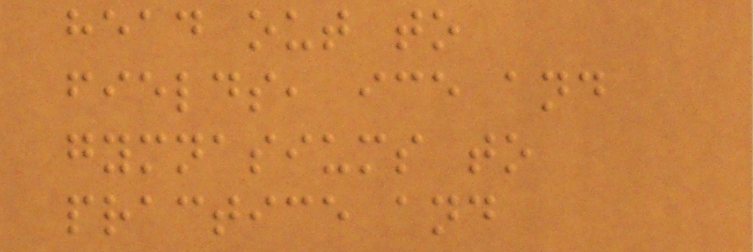head out to
fields, ice and
gymnasiums to
practice and
